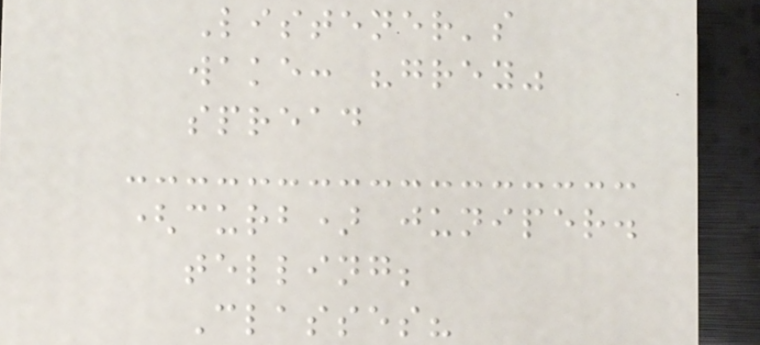Listener's
wake: "grey"
spread
(curb) juniper.
telling;
Classes?
